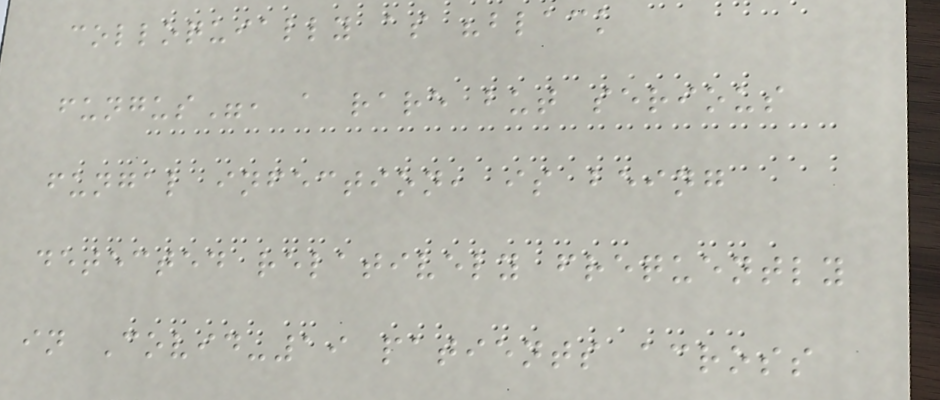colloquially as "black
fungus", a rare but serious
fungal infection, is being
detected relatively frequently
in Covid-19 patients across
